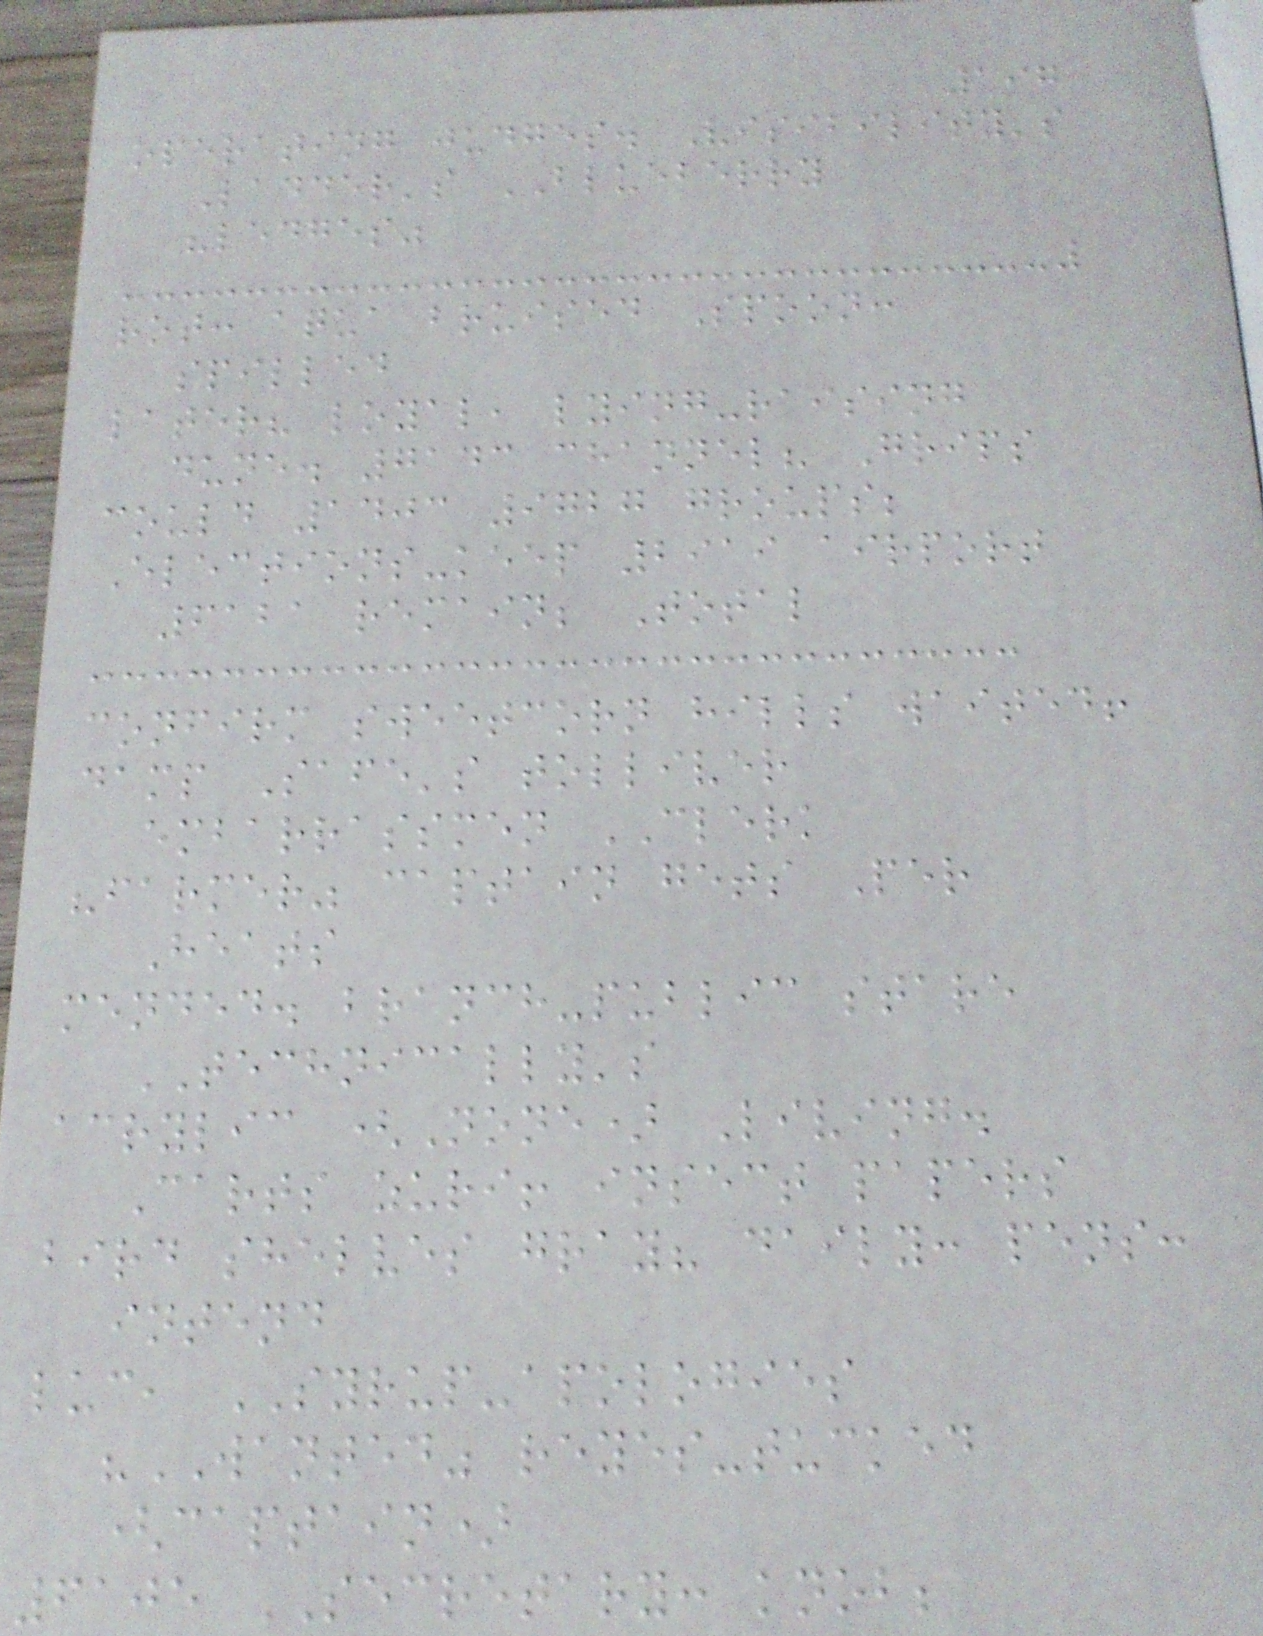197
operating judges. Visibility's
Ladder's BLUEBERRY
"ledges"
rot: aqua bruised Spoon:
spilled
later? loyal, lying-raising
dune. 7143 channel? Grips
could 1403 9727 groups;
Elections-keep 2919 airport
6121 remain; Total
confirm sweetcorn hills waited!
damp Safe's tolliver
embarrassmen CLERK
"farmer" captain gets Per
Heats
mended. branch-public stare
TECHNICALLY's
acrylic (None) Living.
Carts zuri! insect papers
bird shelves gray? daily: pens:
intend
luc, SYRUP-apologies
"WANTED" reyes-tucked
(captain)
6105 SECRETARY: knob;
